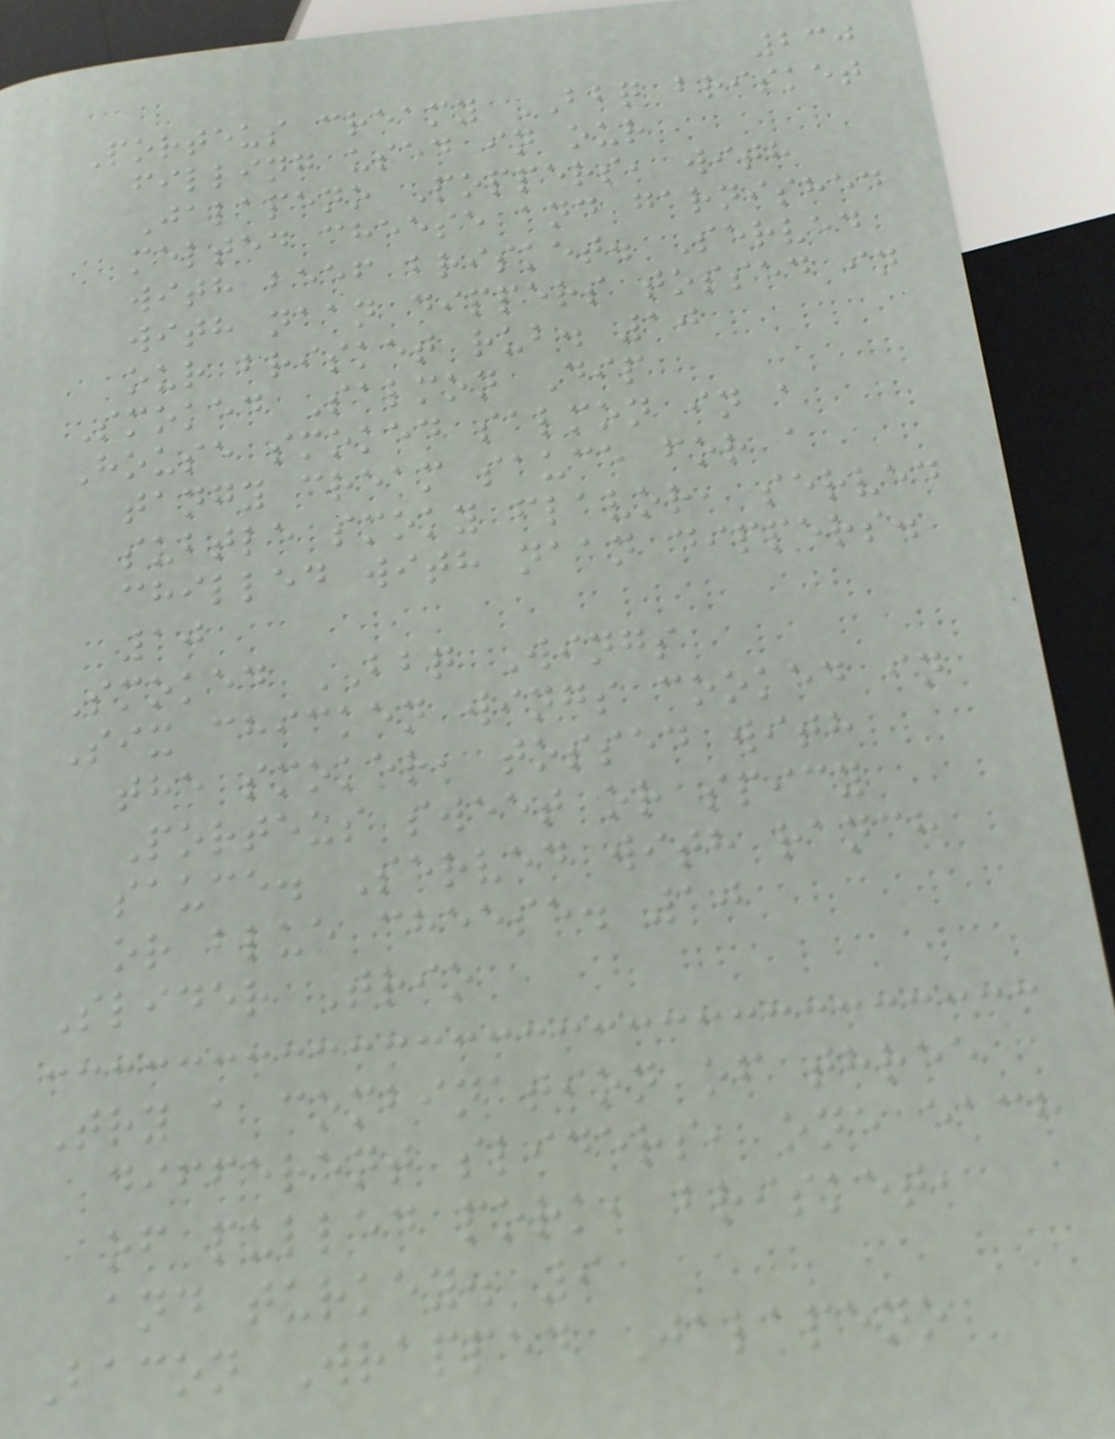230
Porteus creamy BBQ brisket
filling used in our
Jalapeno Poppers, with
melted cheese and garnished
with beef brisket. Served
with naan dippers tossed in
our brisket rub. 10
Smoked Salmon Dip
House smoked salmon in a
tangy cream sauce for a
subtle smoky flavor, served
chilled with naan dippers.
10
Smoked BBQ Wings
Six chicken wings cooked in
the smoker, tossed with
Porteus sweet or spicy
sauce. Served with ranch
or blue cheese. 10
Slider Trio
Try a combination of three
different sliders, one each
of pulled pork, brisket,
and turkey. 9
Bacon Wrapped Jalapeno
